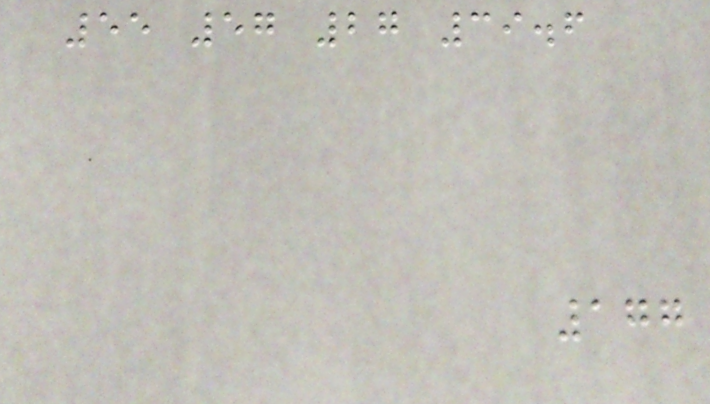55 57 27 39.6
177
